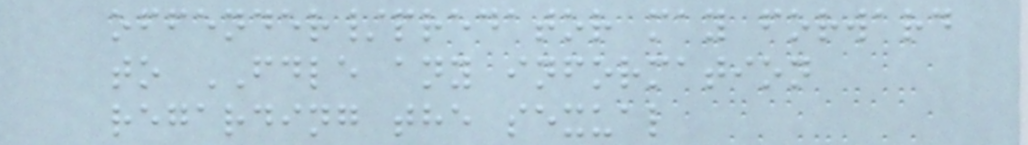offender/predator may forward
to FDLE any information
regarding the sexual
